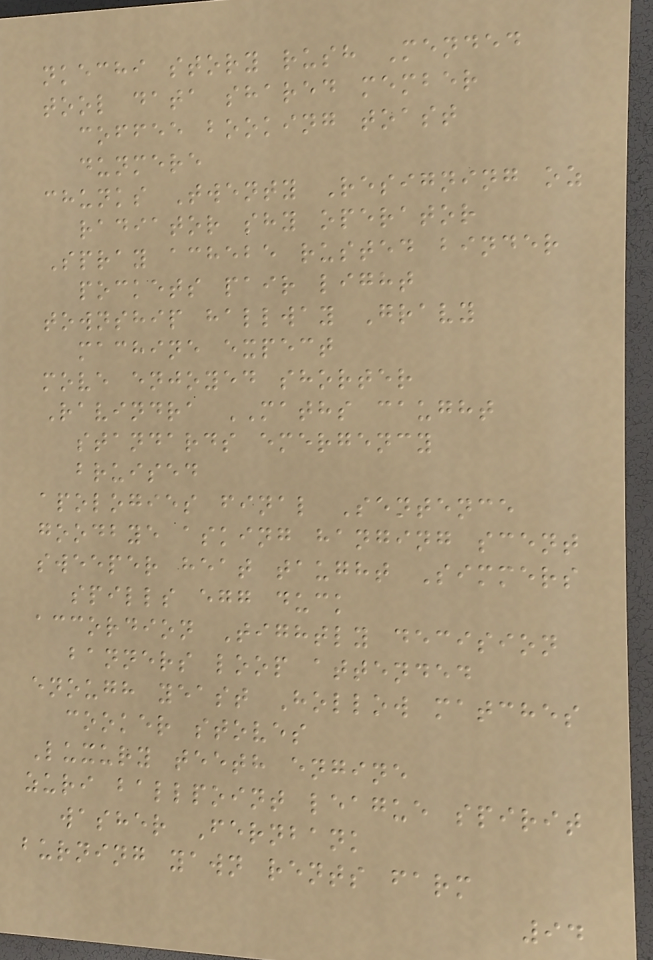nkechi story rush Mended
tool data shared member
coffee booking toast
dunmere
chunks Twenty Resigning oz
radiator shy operator
Spray achebe rusted binder
pockets pair light
township hallway Gravy
machine expect
move enjoyed shorter
Ravindra MATHS caught
standards emergency
bruised
apologies final Sentence
goodbye asking hanging scent
sweeper heat taught Simmers
spills egg duck
accordion Tightly decision
banners loop attended
enough yeast Hollow matches
cooker stoves
Luxury teeth engine
zuri ballpoint league spirit
washer Fernbank
burning yawn rents farm
94
